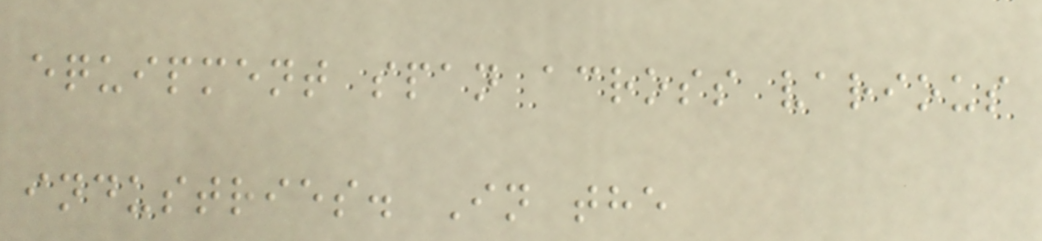equipment span across various
industries. In the
